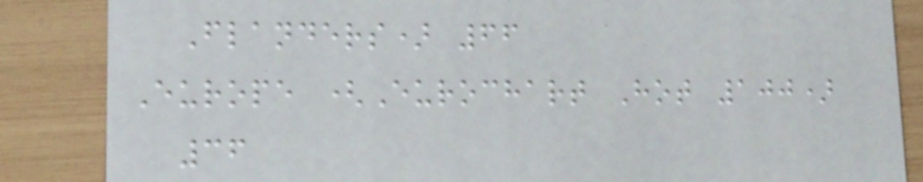Flanders) 66
Europe (Eurochart Hot 100)
36
